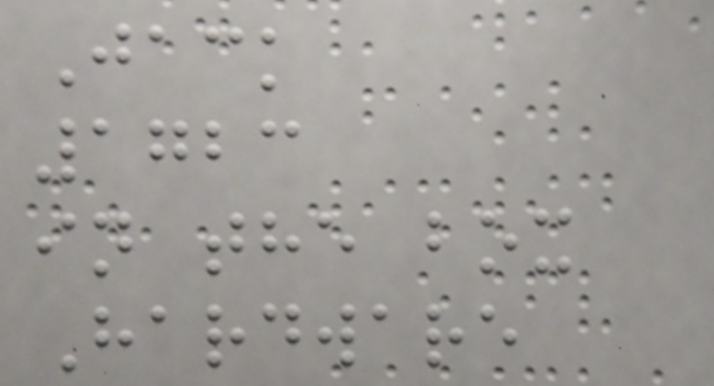Jack
1723
in the box
Hardware
